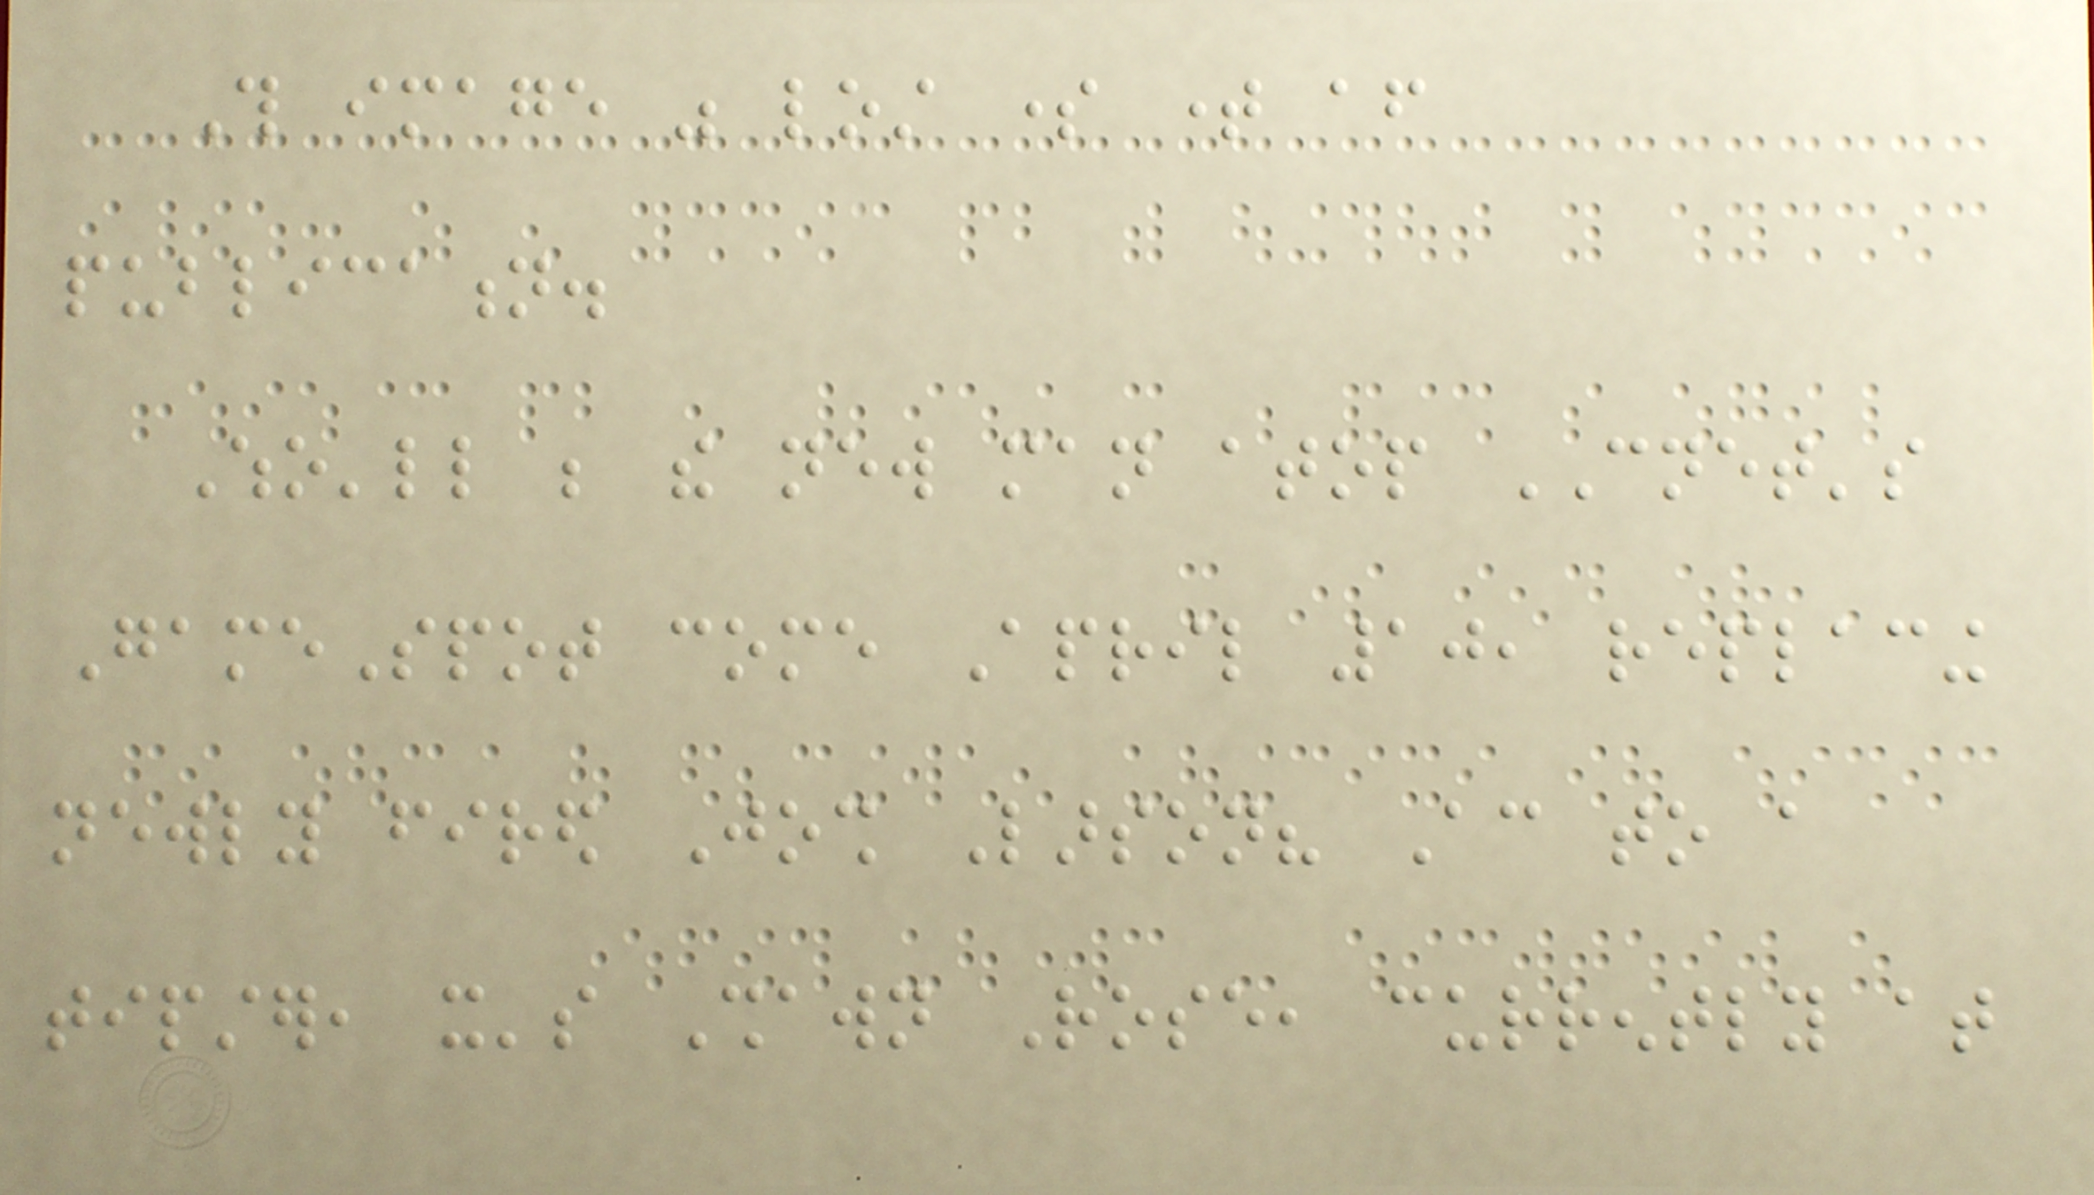This image was lost some time after
publication.
Who'll be the new man atop CNET's
GameSpot come April 10, replacing
newly fired Josh Larson? According to a
tipster, it's Shawn Rose, currently at
